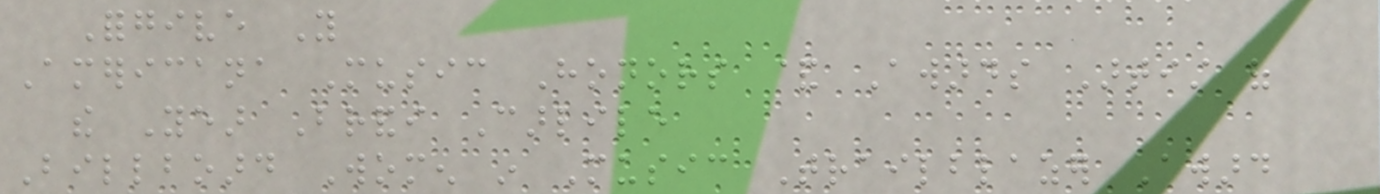Forgive You
Americana Music Honors & Awards Artist of
the Year Brandi Carlile
Billboard Women in Music Trailblazer Award
